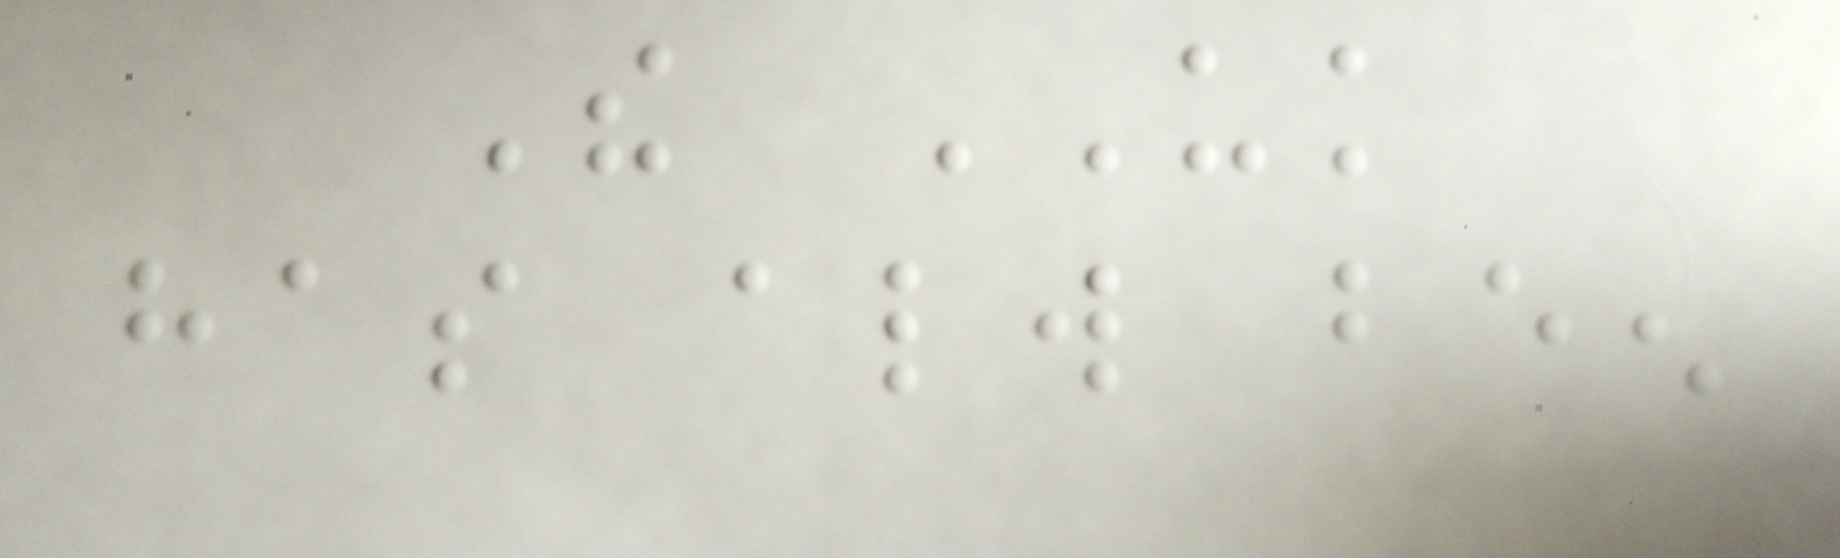The UK
has always been
